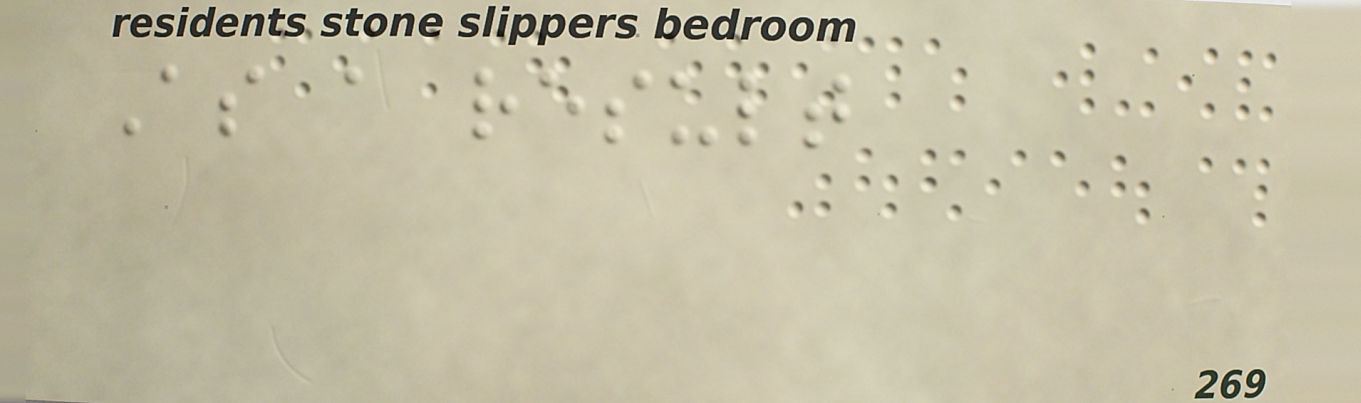As a result
